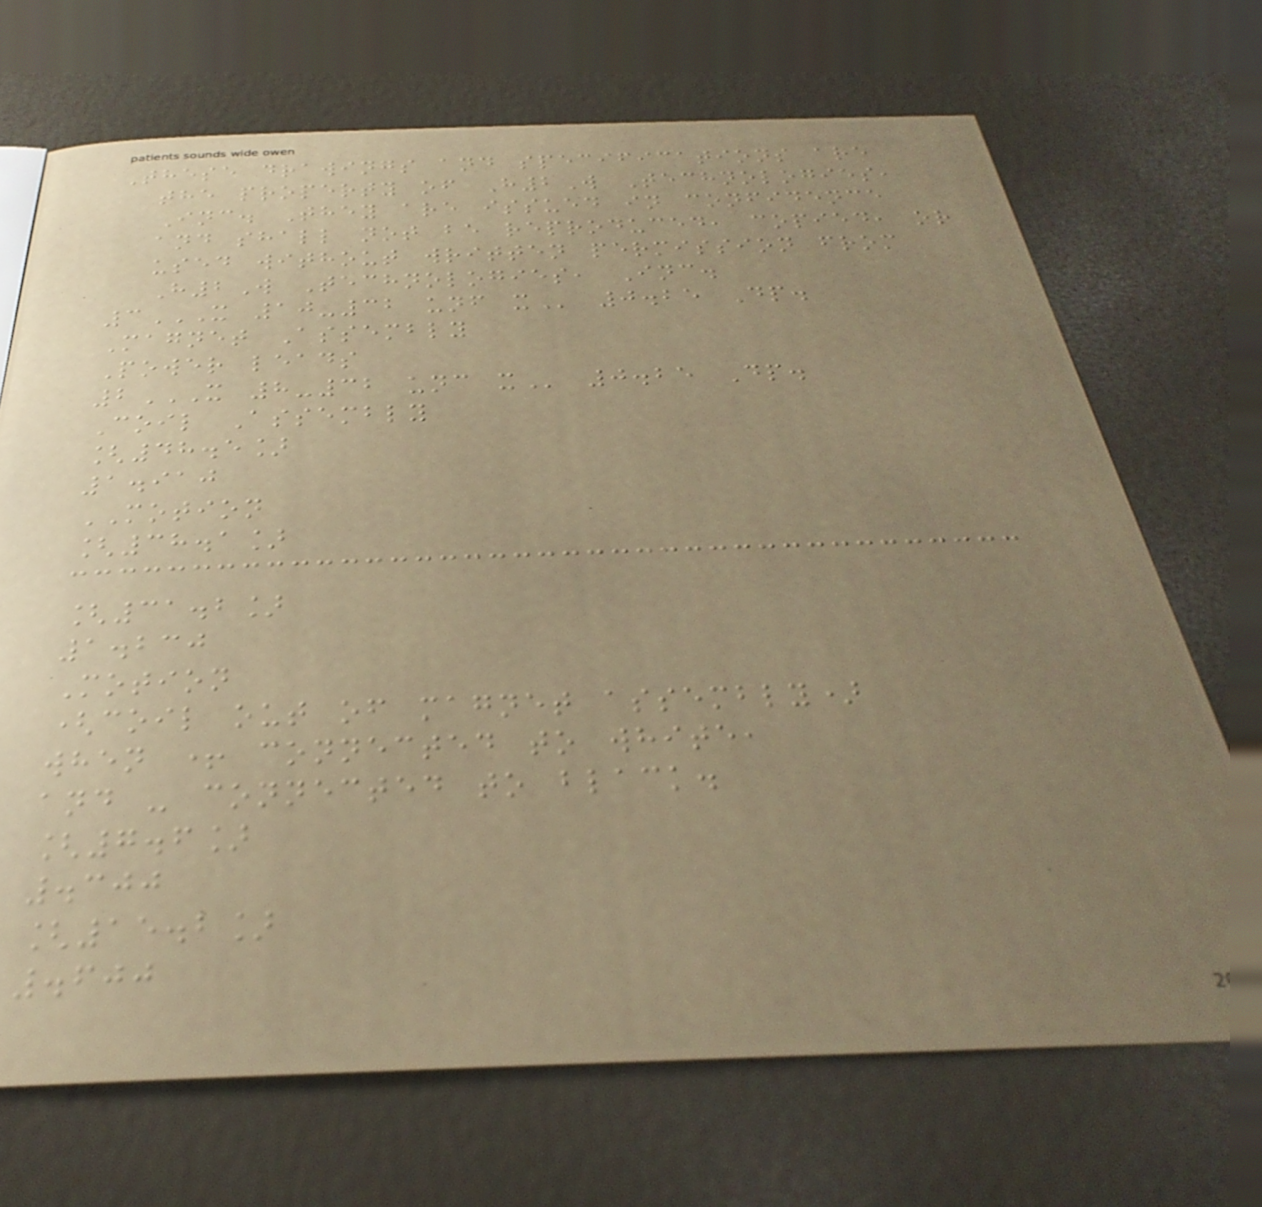These drawings and specifications are
the property of H2W Technologies,
Inc. They are issued in confidence
and shall not be reproduced, copied, or
used without written permission from
H2W Technologies, Inc.
3X 10-32 UNF X 0.25 Dp.
Magnet Assembly
Power leads
2X 8-32 UNC X 0.25 Dp.
Coil Assembly
[48.5]
1.910
MOTION
[38.1]
[31.2]
1.230
Motion
(coil out of magnet assembly)
when + connected to white,
and - connected to black.
[7.6]
.300
[15.2]
.600
